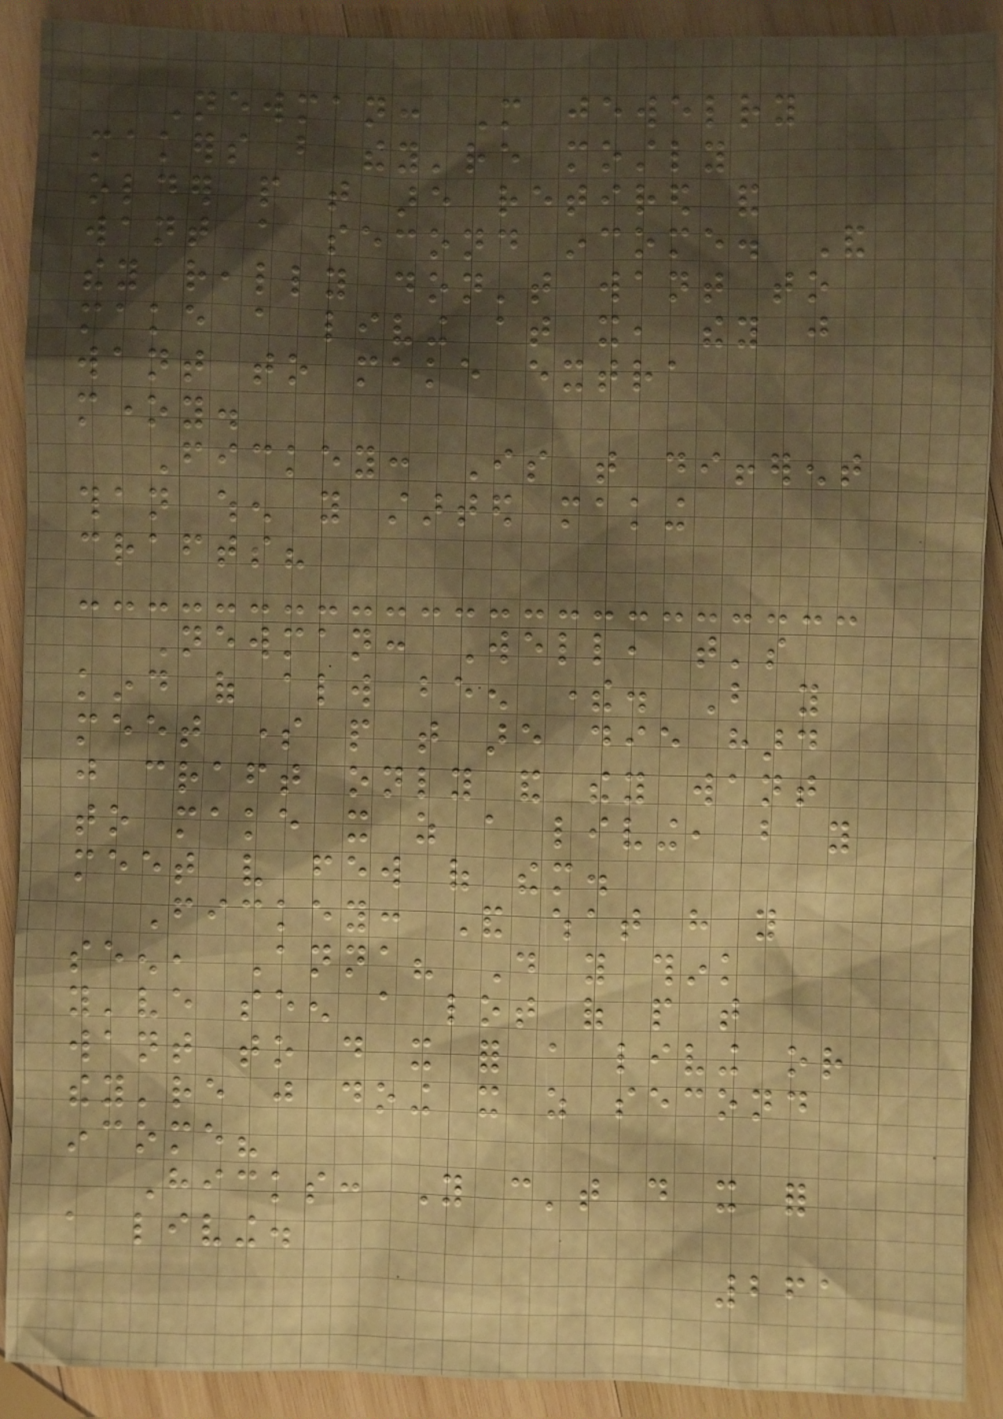Newman: More jewelry
makers but they're mostly
older people that are retired and
want a second income. And
they really don't want to
make a living at it, they just
want to make extra
money.
Fickey: Is that different
than when you started making
crafts?
Newman: Well, that's
kind of always been there. But you
meet some people that are die hard
just craft only and they want
to make it as a living, but you
meet very few of them.
Fickey: And what have you
seen, Anna? Do you think
you've seen a lot of people that
want to do it for a living or
they're just doing it as second
income?
Hicks: You can't do it for
a living.
261
